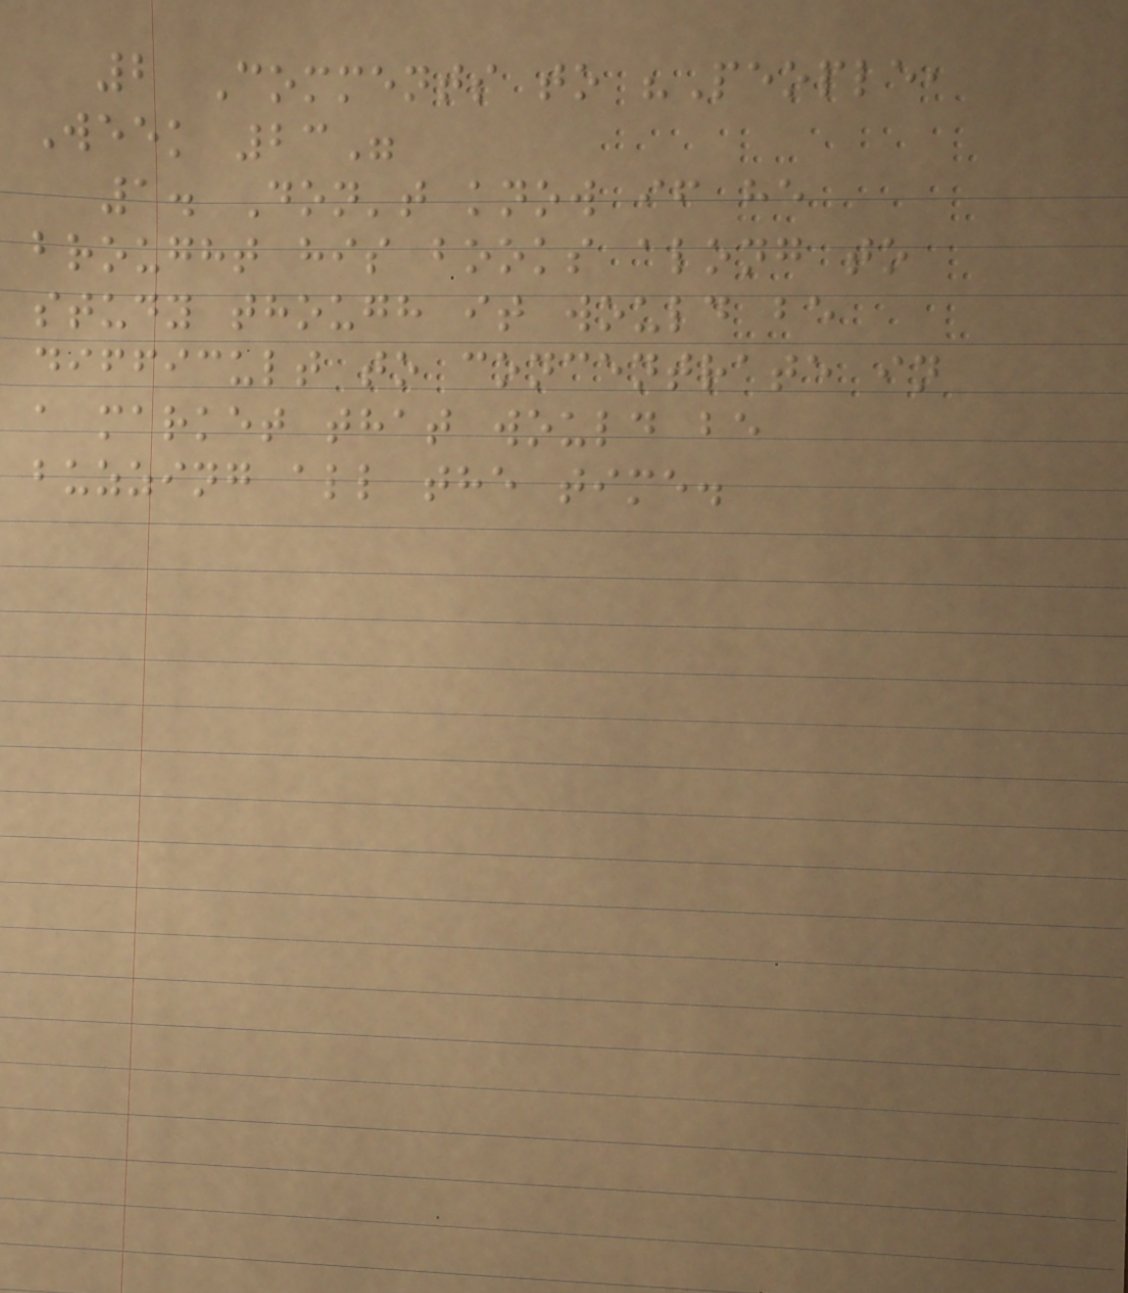2 Comments to "People,
Week 23"
1. Don't know if he
brought his books along to
study though it would be
difficult to concentrate in
a market that would be
buzzing all the time.
